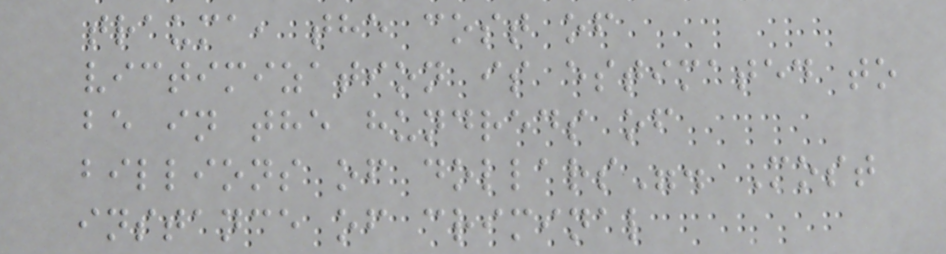trauma, the cost of
victimization is estimated to
be in the hundreds of
billions of dollars". Most
instance of criminal
